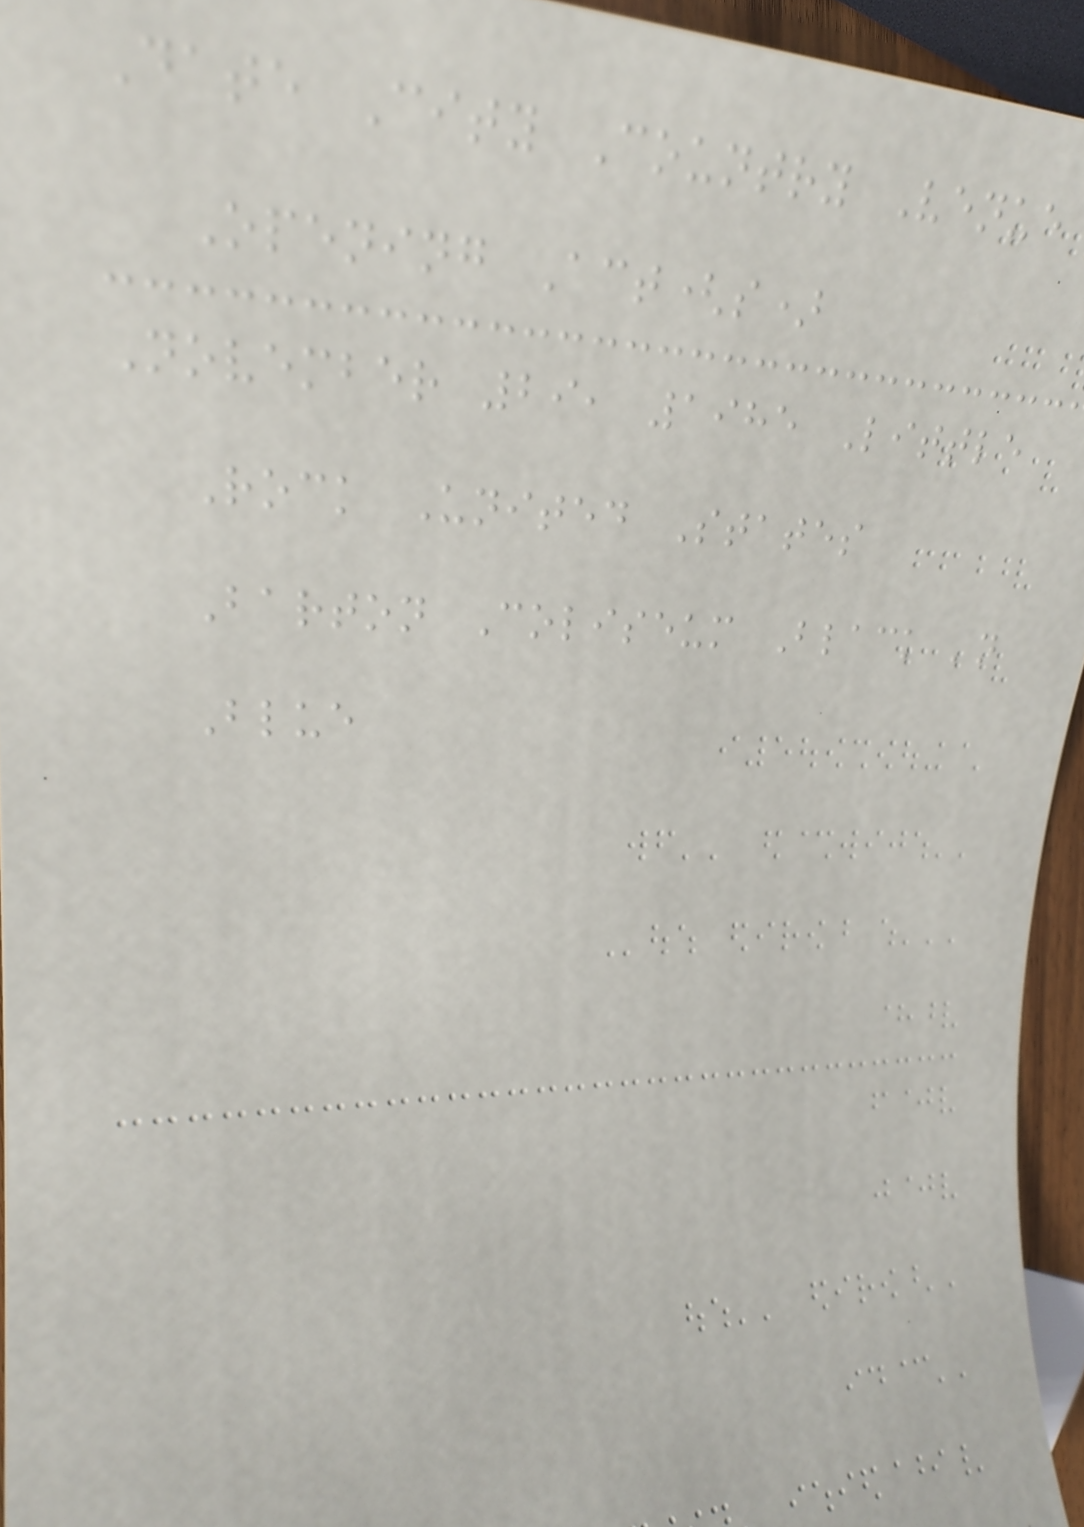Date City Country Venue
Opening Act(s)
November 29, 1985 Little
Rock United States
Barton Coliseum Black 'n
Blue
